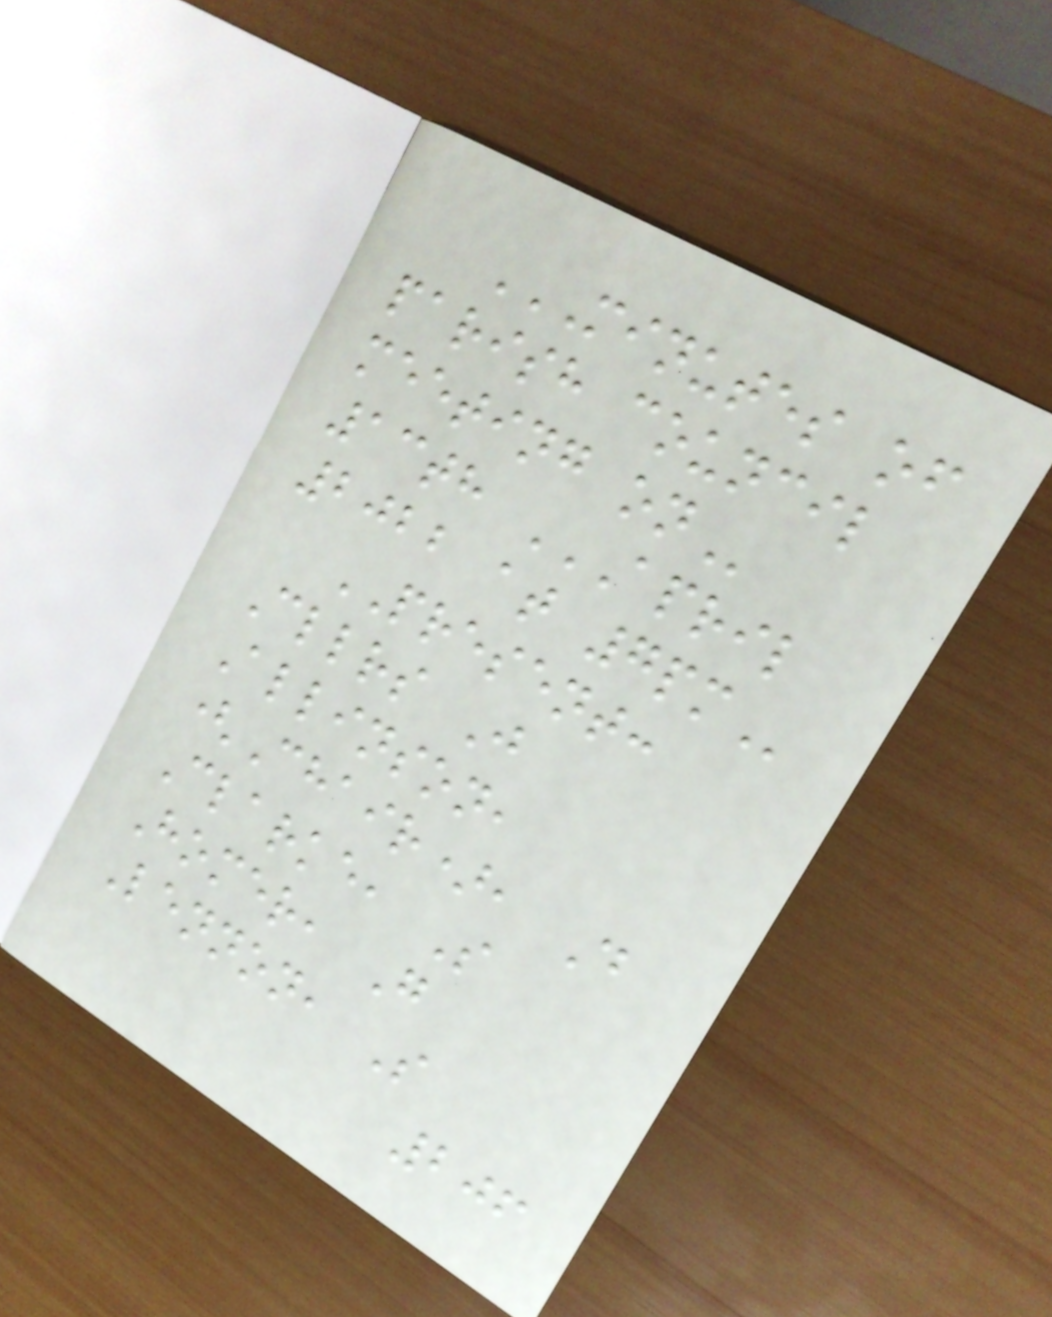MINUTES OF
PARISH COUNCIL
MEETING ON
13th APRIL
2022 AT 7PM
PRESENT:
Cllrs J
Allinson,
(Chair), D
Clarke, S
Homer, G
Lennon, S
206
